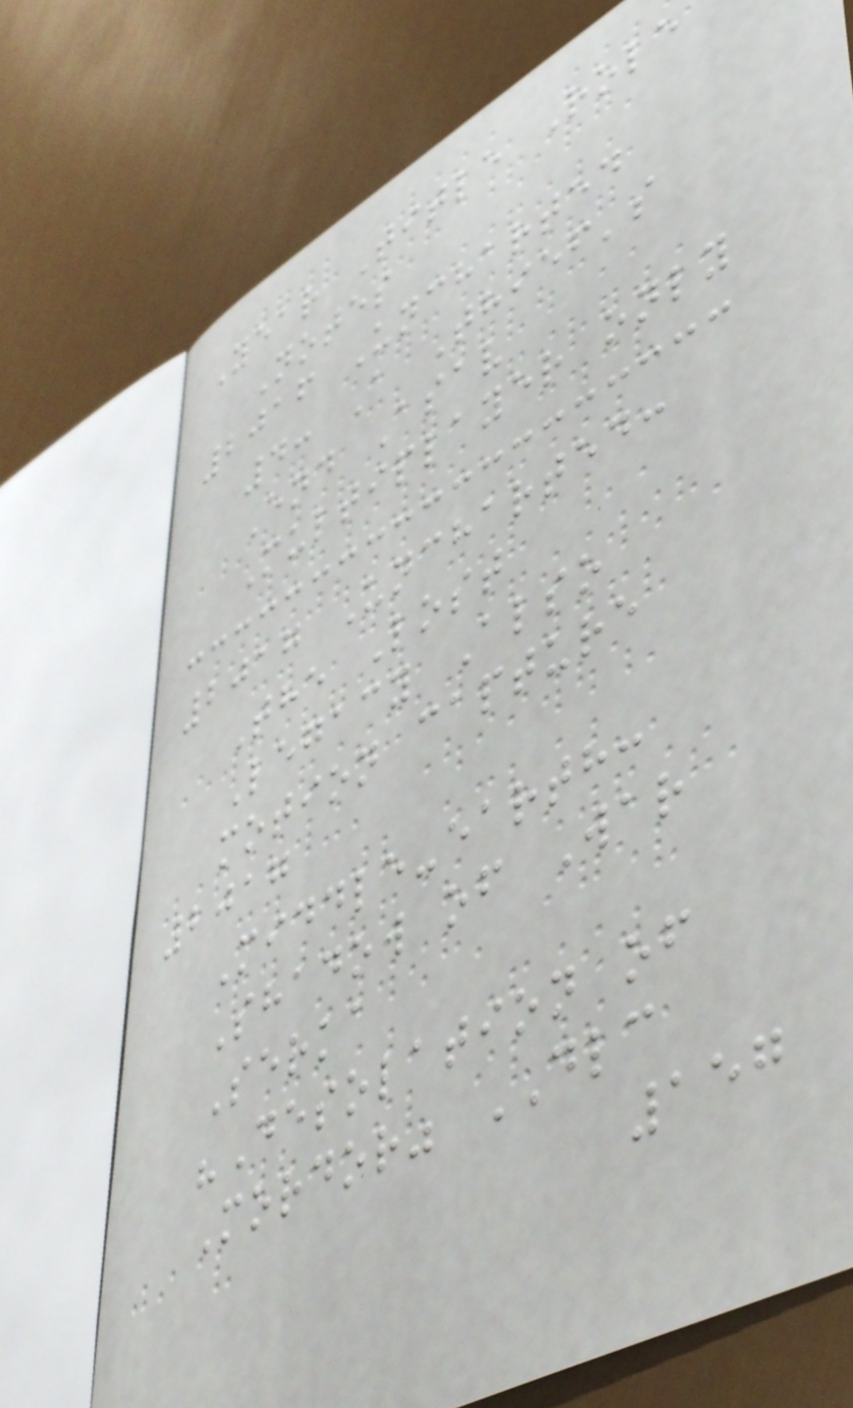Year Title Role
Notes
2016 Uncharted
4: A Thief's
End Asav
Multiplayer only
2017 Uncharted:
The Lost
Legacy Also
motion capture
2017
Middle-earth:
Shadow of War
Serka
"Desolation of
Mordor" DLC
157
